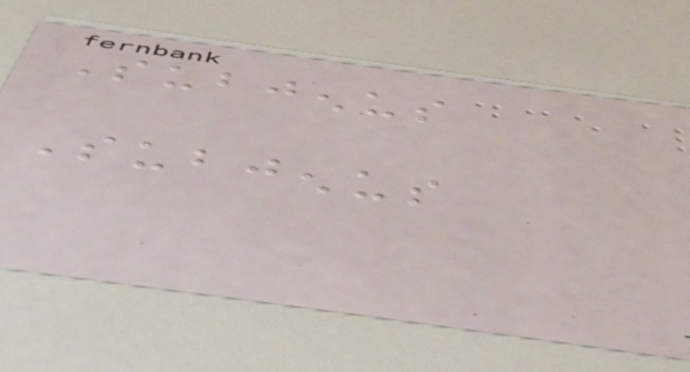Subjenus
Subjenus
